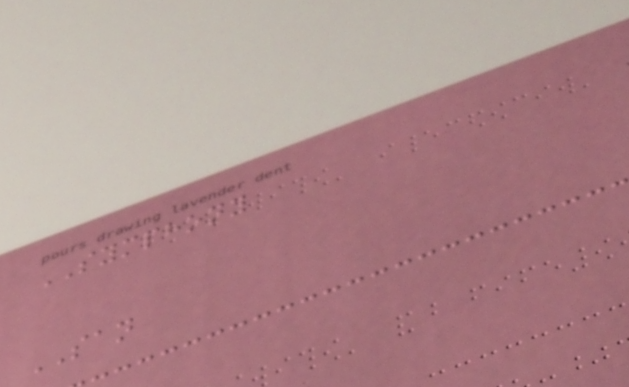SYMPHONY
SAN
